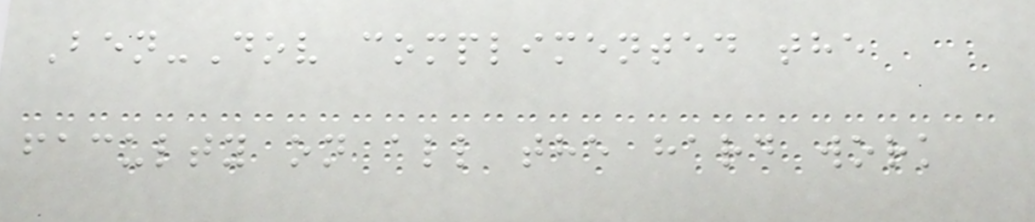Ben-Dov complimented the
faculty on all the hard work
